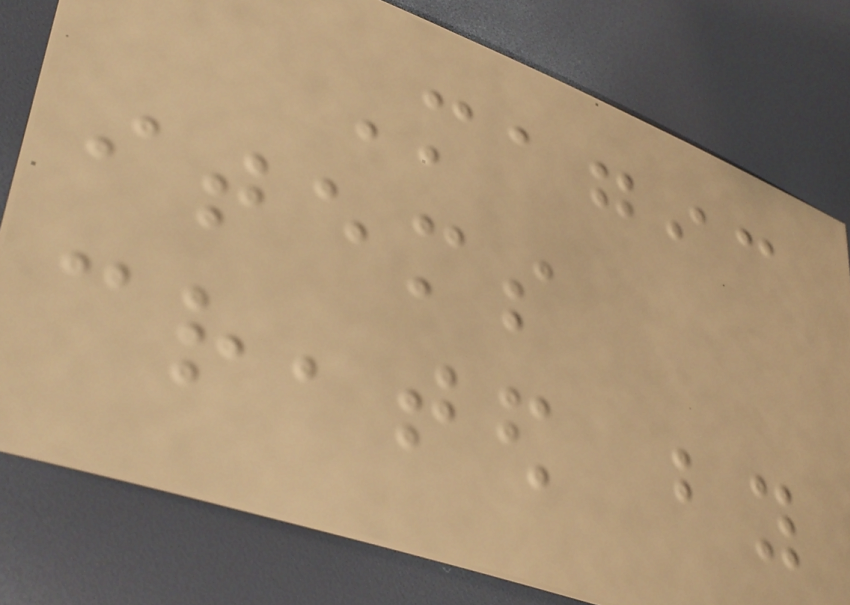Magic
items
created by
